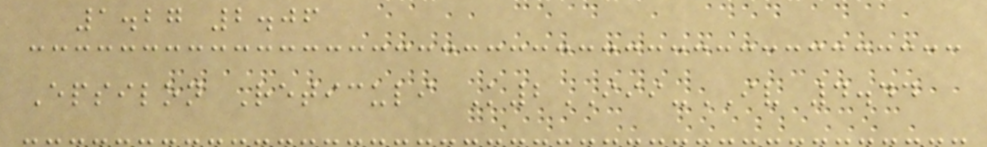1.27 2.06
Epsilon Reticuli K2III-IV 4.44
